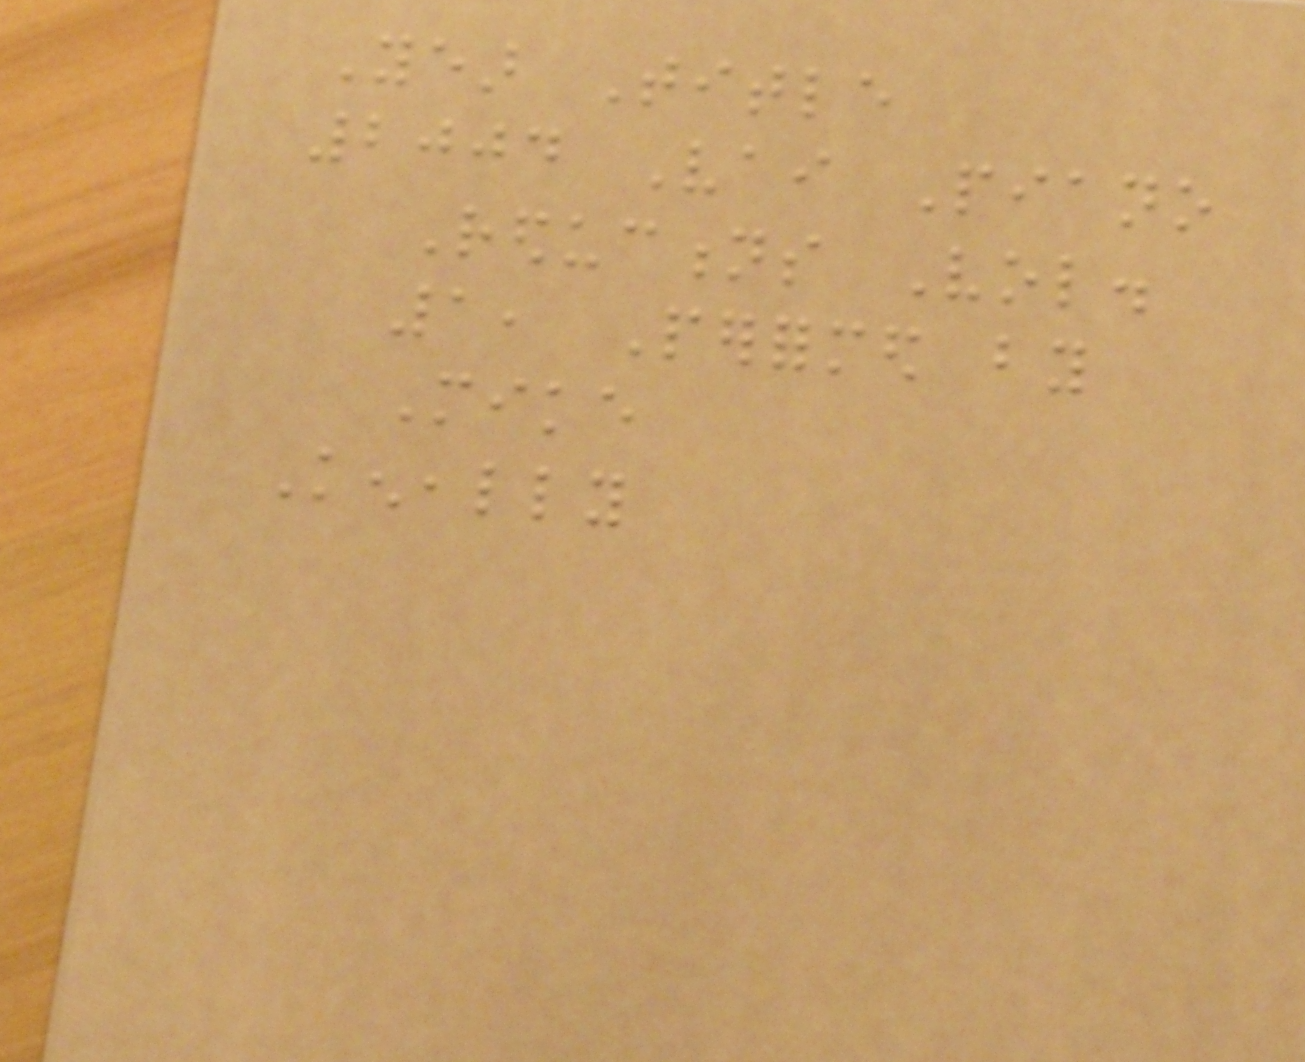Year Title
2004 Vai Piano
Reductions Vol.
1, Performed by
Mike
Keneally
